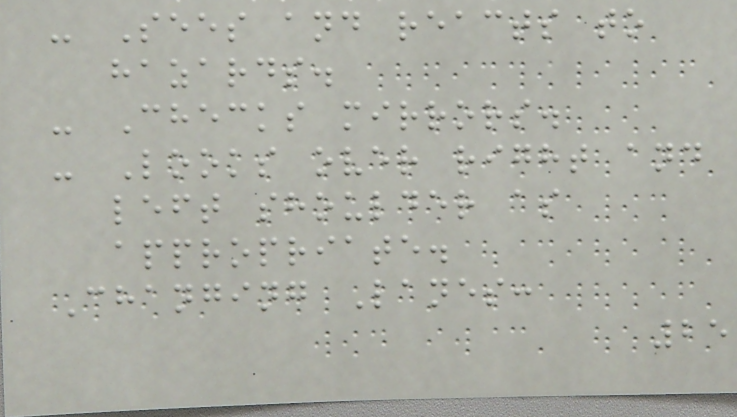- Sees and reacts to
hazards.
- Checks mirrors.
- Looks over right and
left shoulder as
appropriate.
Changing Lanes:
25
